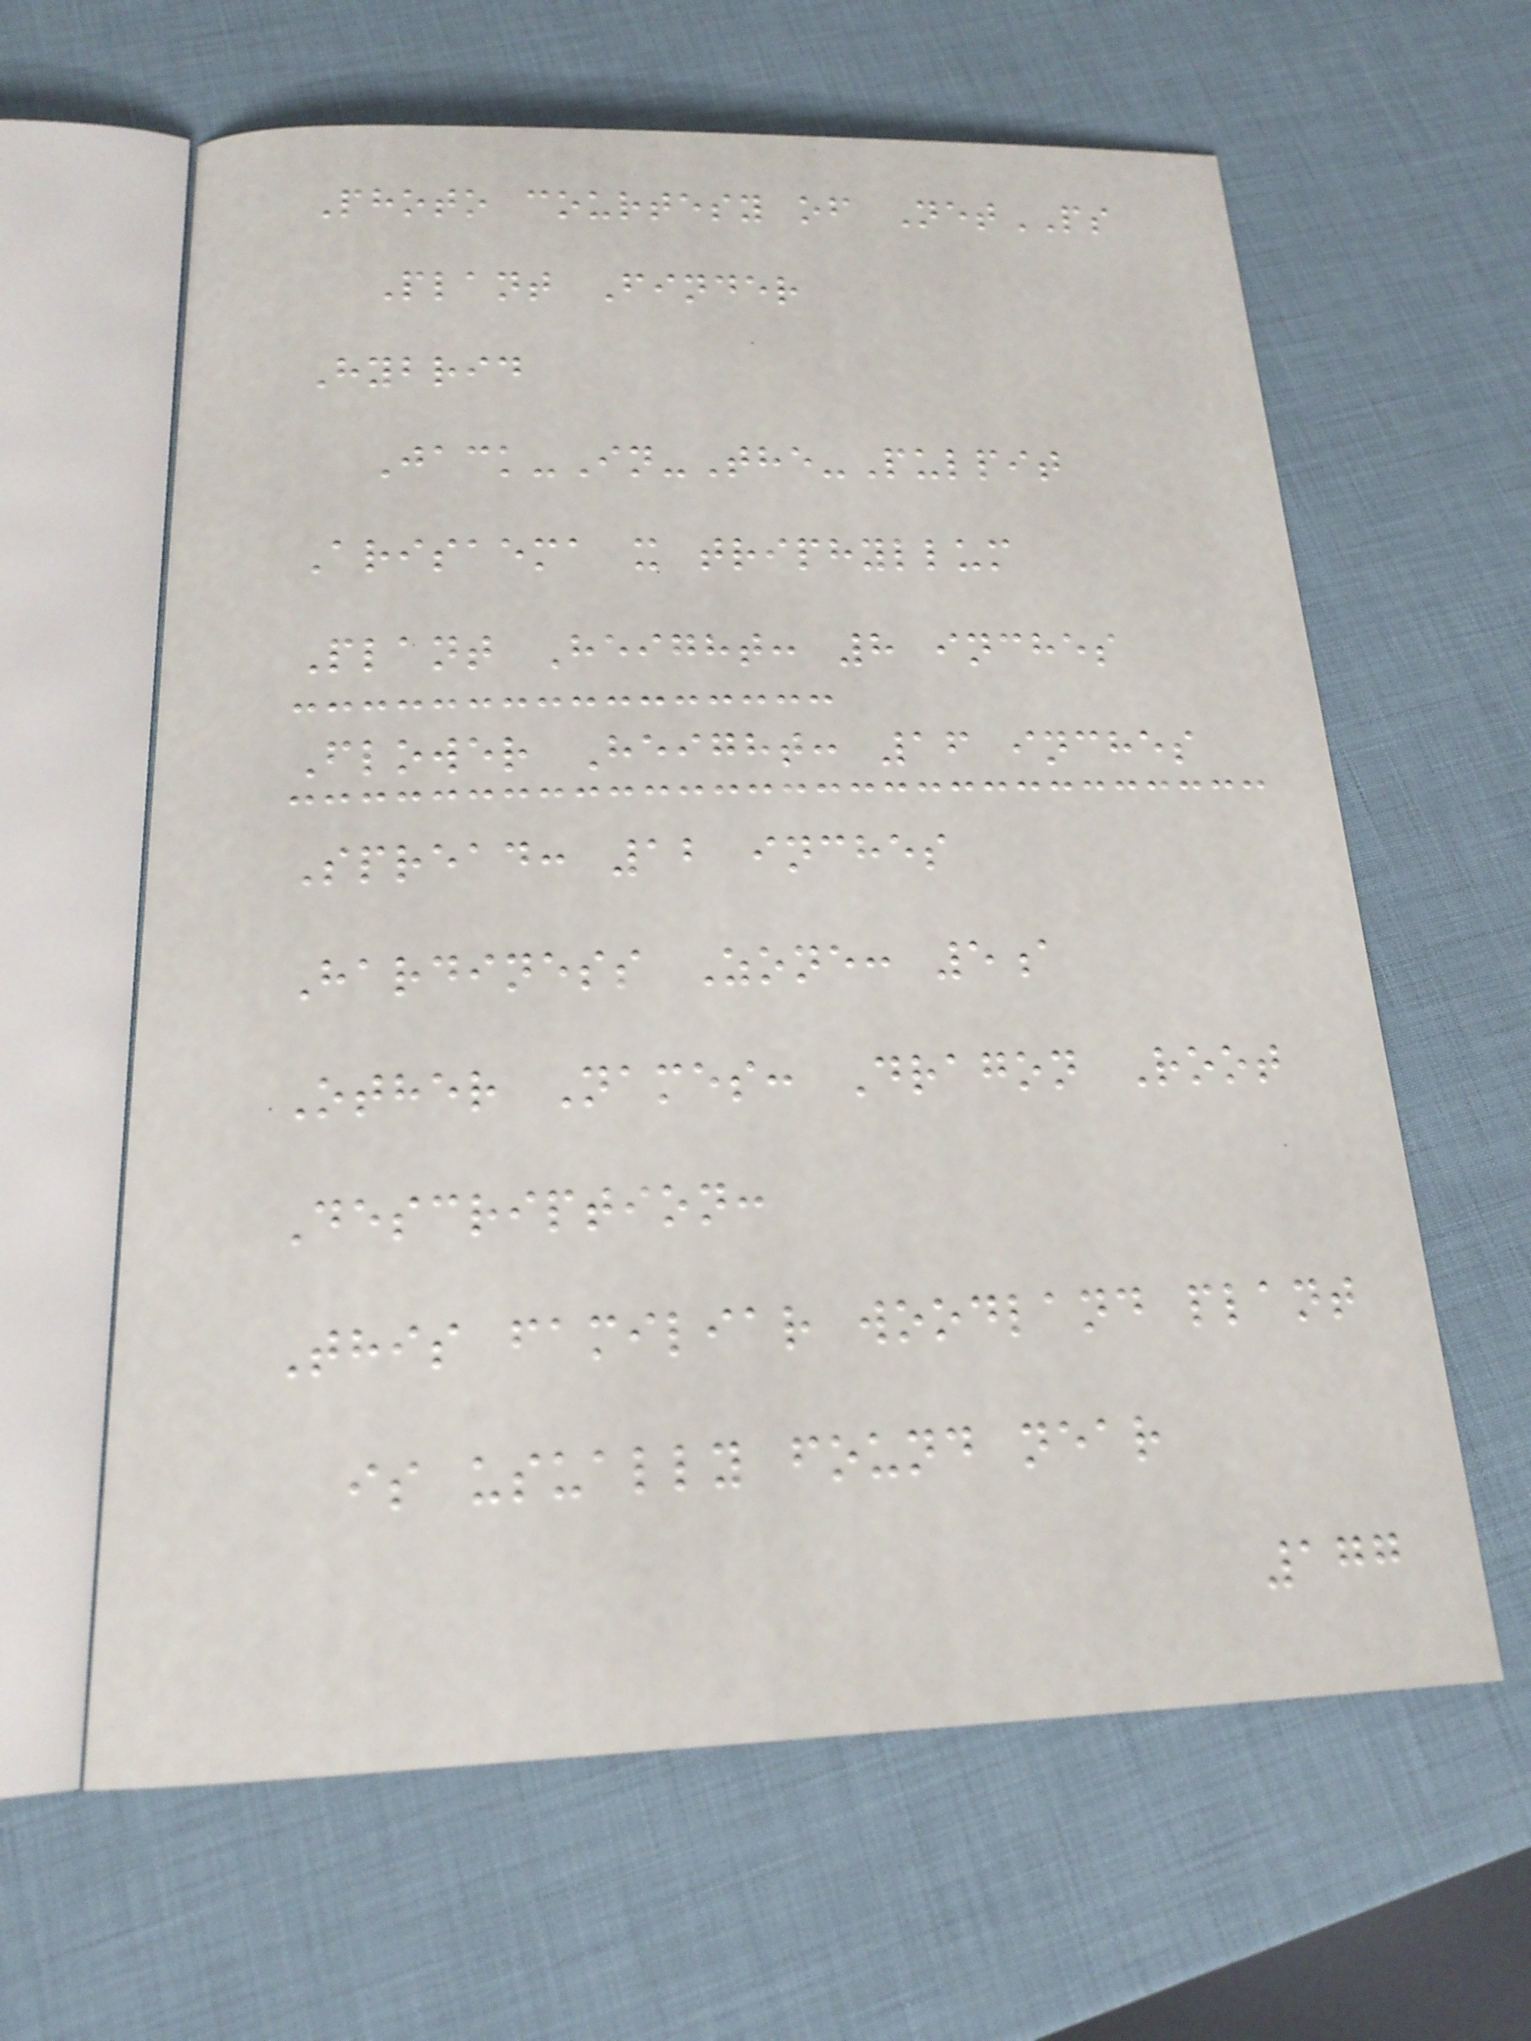Photo courtesy of NetPS
Plant Finder
Hybrid
Jack-In-The-Pulpit
Arisaema x triphyllum
Plant Height: 8 inches
Flower Height: 16 inches
Spread: 12 inches
Hardiness Zone: 5a
Other Names: Dragon Root
Description:
This familiar woodland plant
is usually found near
177
